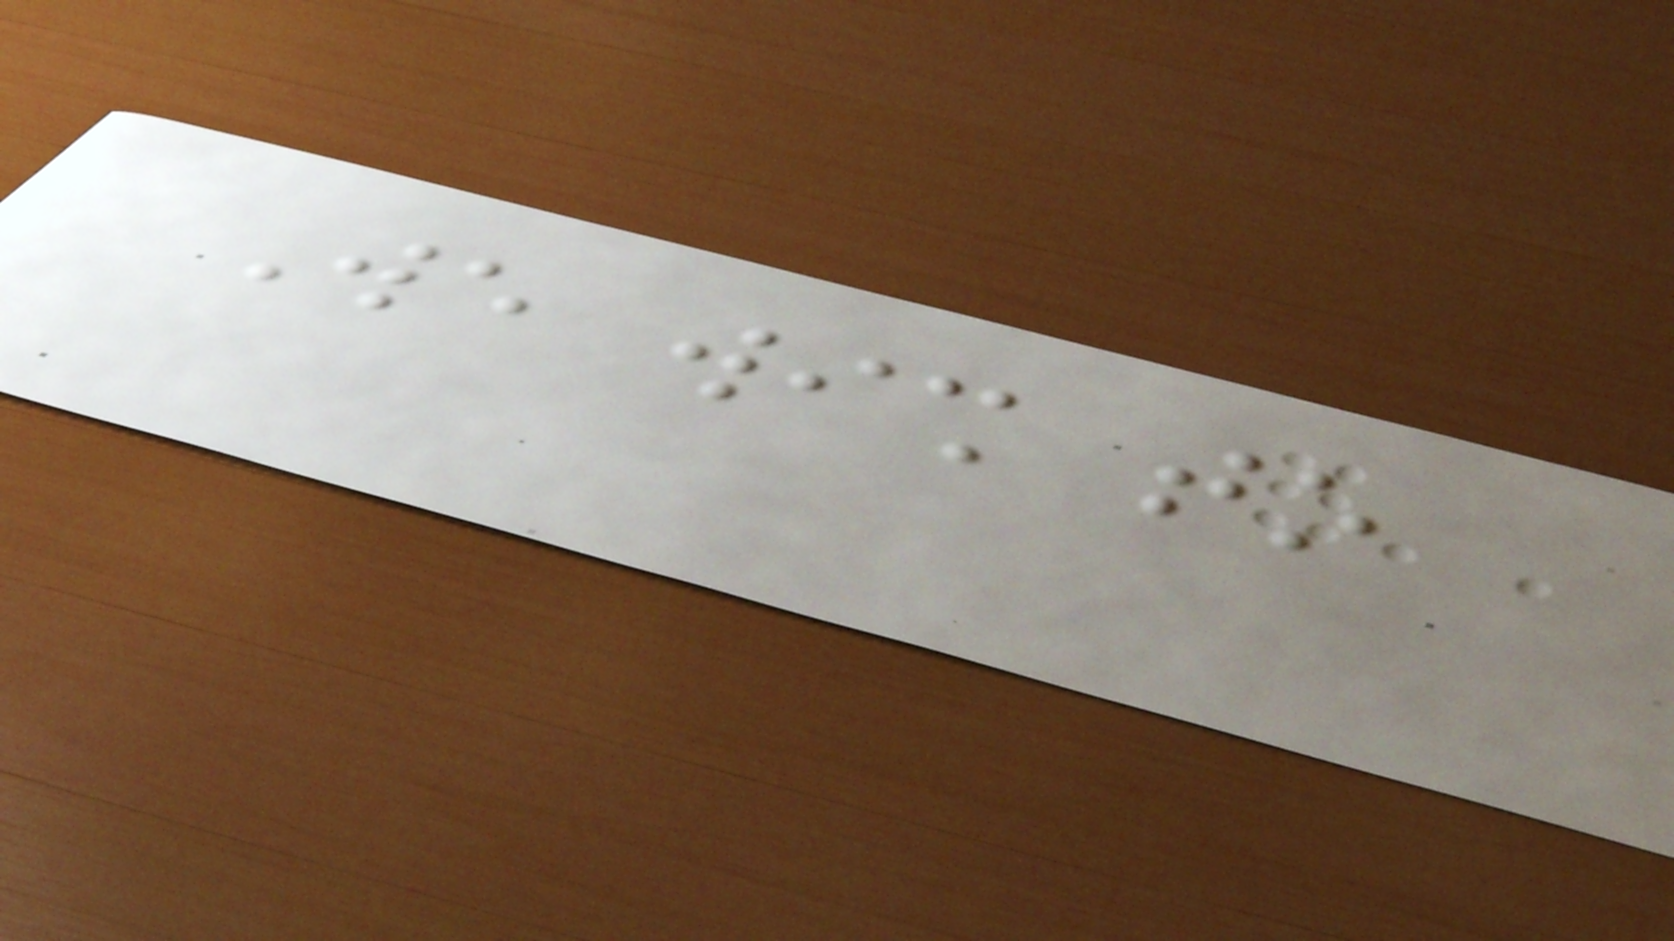We wish to
